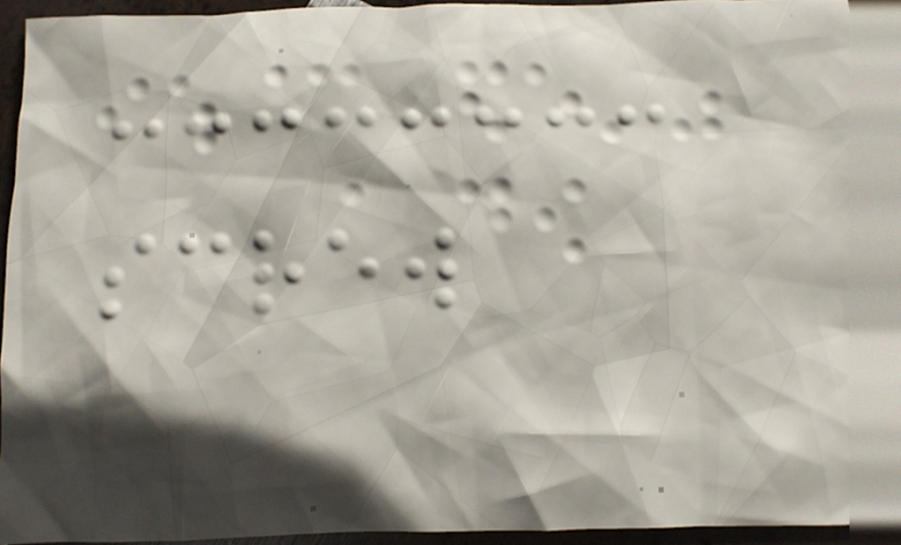screw
